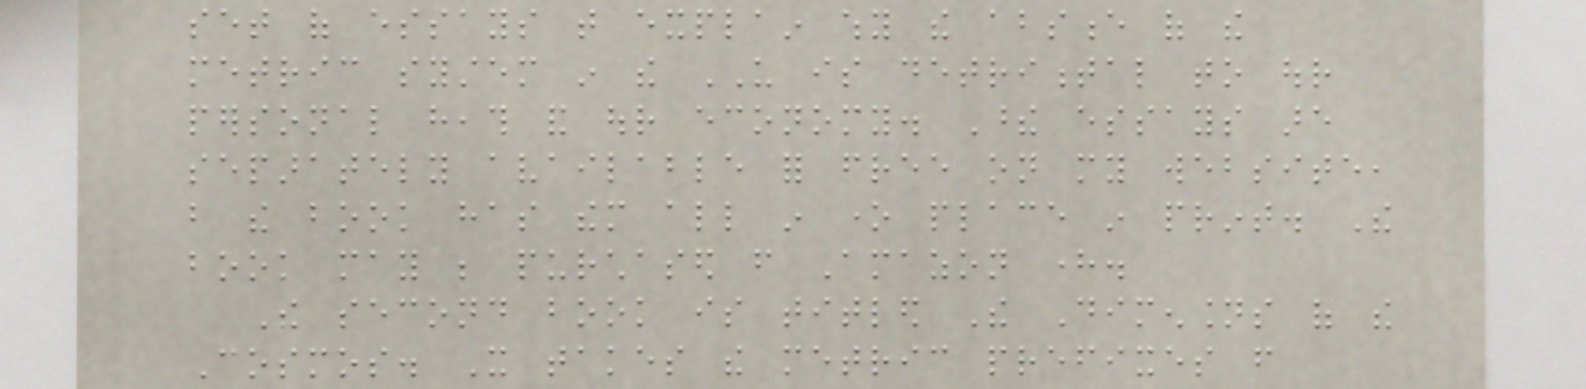set of essays that explain why the absence of the
metric system in the US is detrimental to our
personal heath and our economy. These essays are
separately available for free on my website,
but the book has them all in one place in print. The
book may be purchased from Amazon here.
The second book is titled The Dimensions of the
Cosmos. It takes the metric prefixes from
